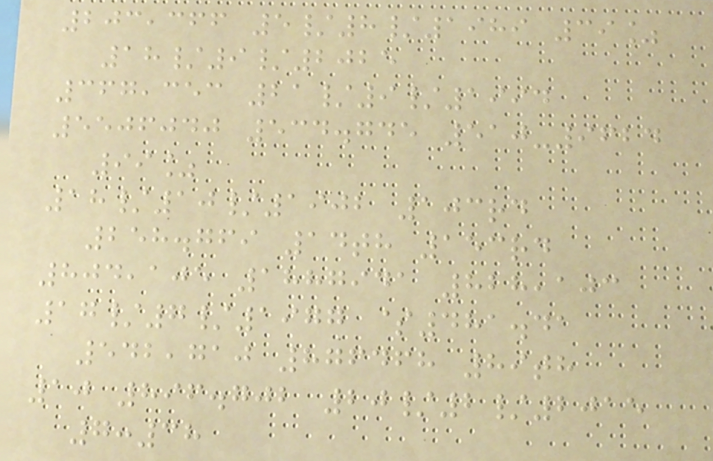203,366 5/8/1989 39%
18/9/2025
367,353 21/9/1994
5506040 534.745 510-9624
99%
18/10/1902 103rd
258.769 14th 153rd
804,105 1887941 828,103
17/7/1977 $481.41
542,710 876468 89th
10 896.702 20/2/2015
7:38
